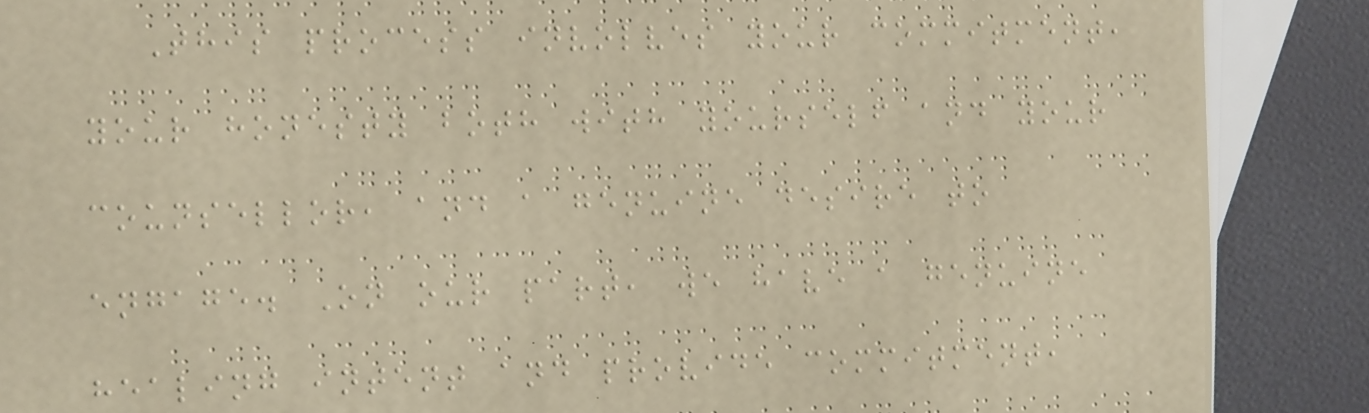This process involves your commitment,
your honesty both with yourself and your
counsellor, and a genuine desire to
engage. On our part, we have a genuine
healing intent and provide commitment,
